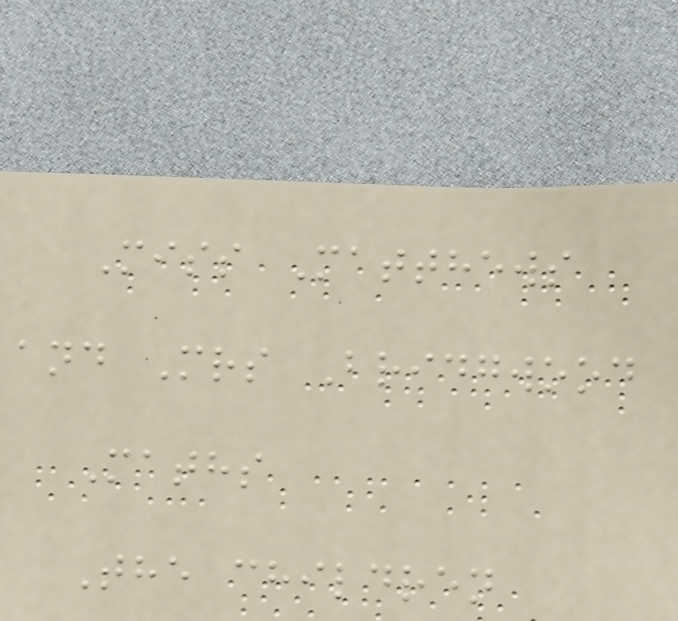Miss Matthews
and Mrs Bridgwood
Maths
The children
